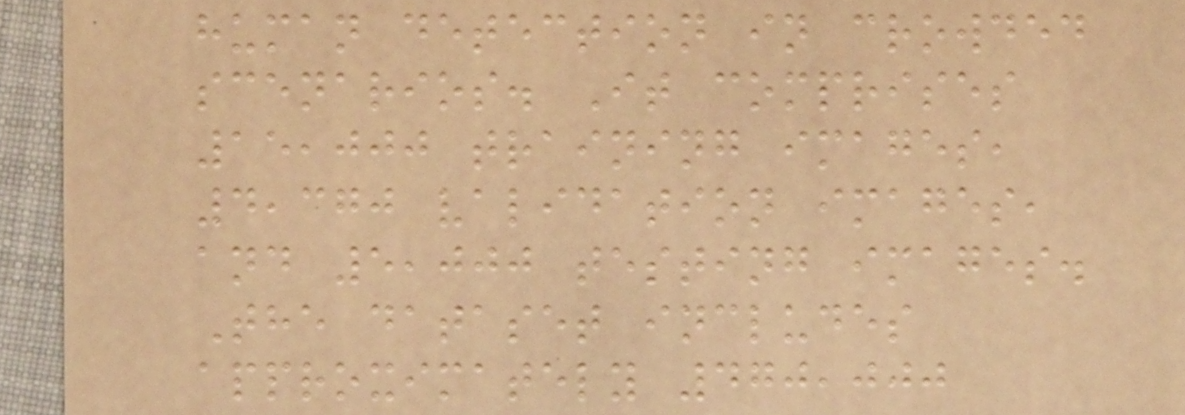human detection in crowded
scenarios. It comprises
15,000 training images,
4,370 validation images,
and 5,000 testing images.
The dataset includes
approximately 470,000
